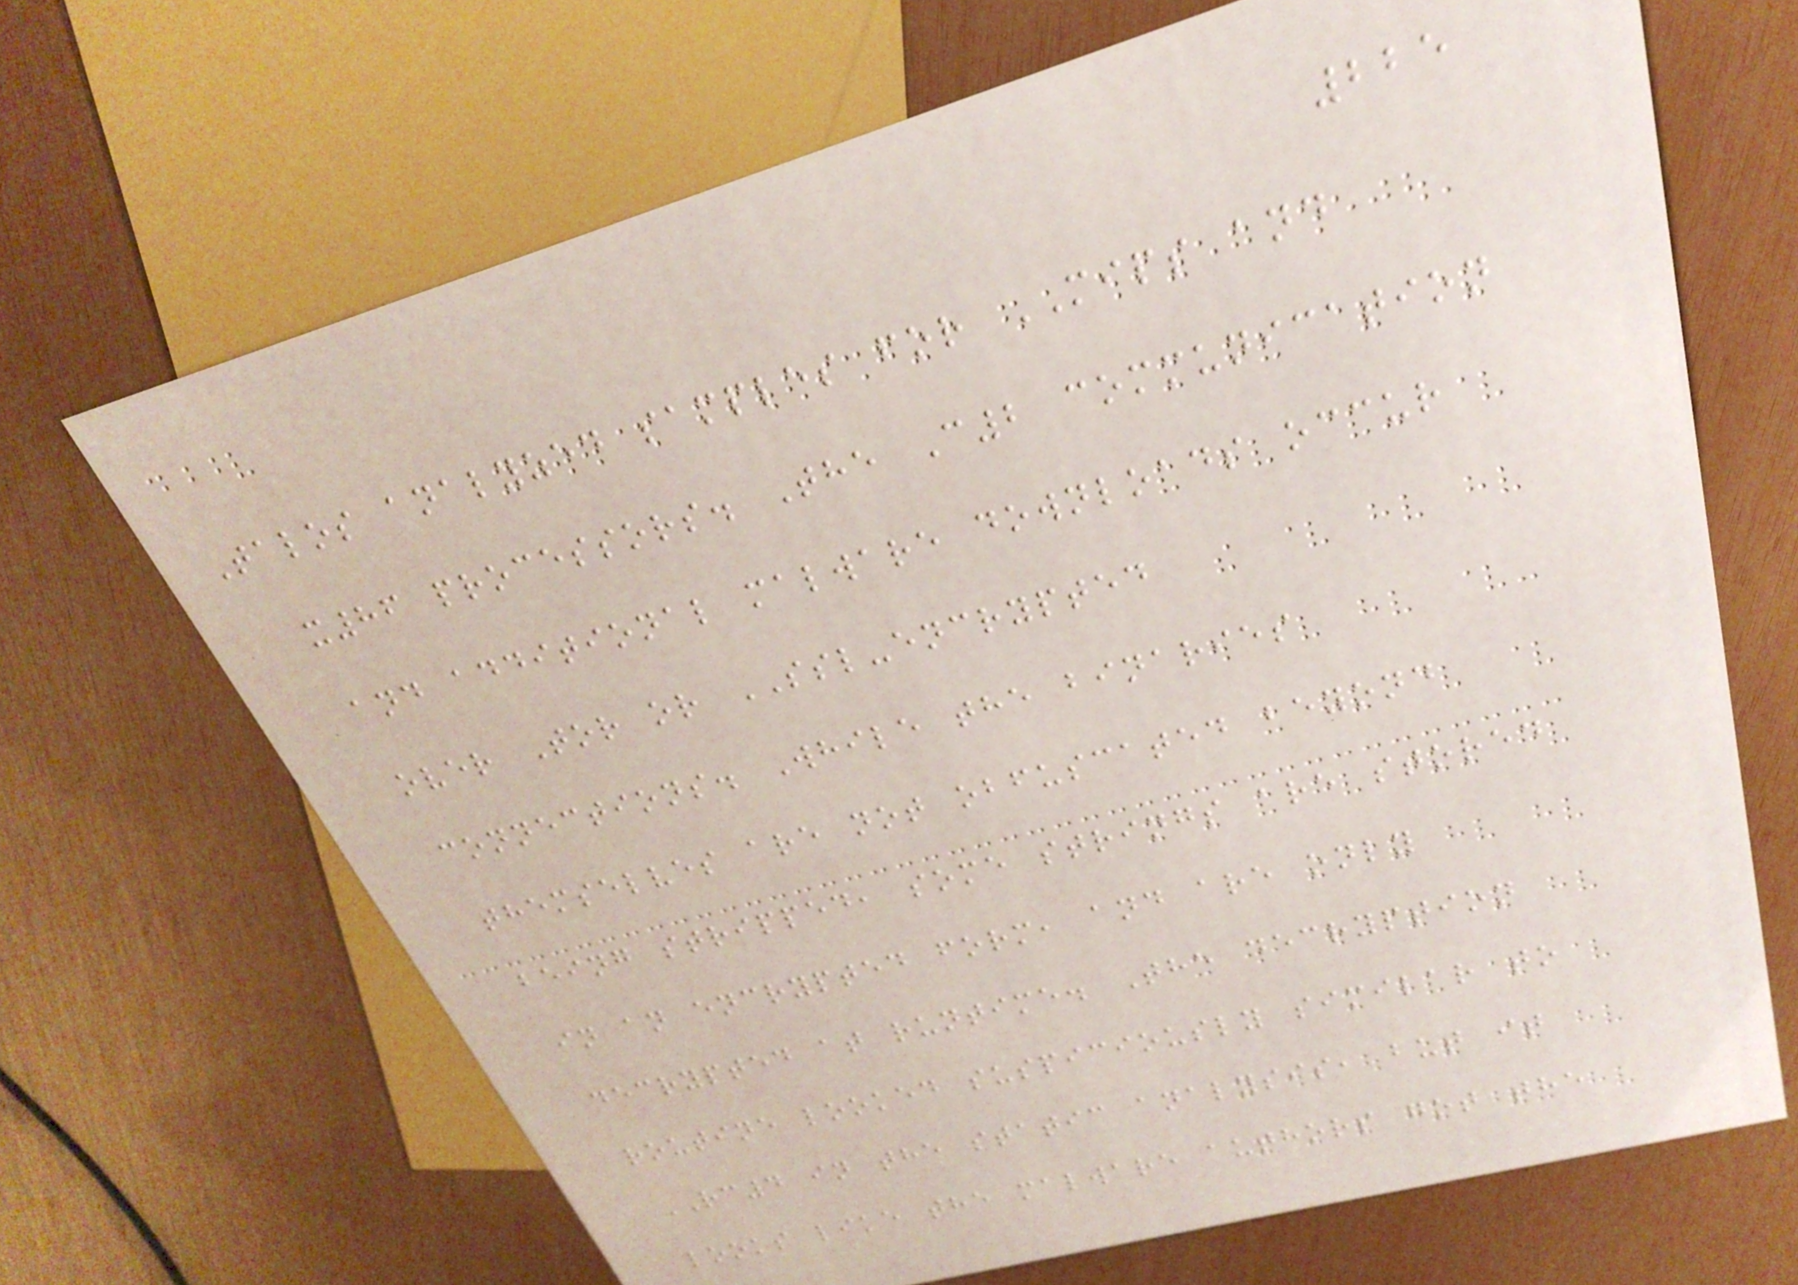225
Talos analyzed samples for MIPS and
x86 processors. The C2 communication
and additional malware downloads occur
over Tor or SSL-encrypted
connections. While the binaries
themselves are not obfuscated beyond
being stripped, some strings are stored
in an encrypted form, and are only
decrypted at runtime. The decryption
routine looked suspiciously similar to
RC4 in the static analysis, but it
looks like the malware authors got the
